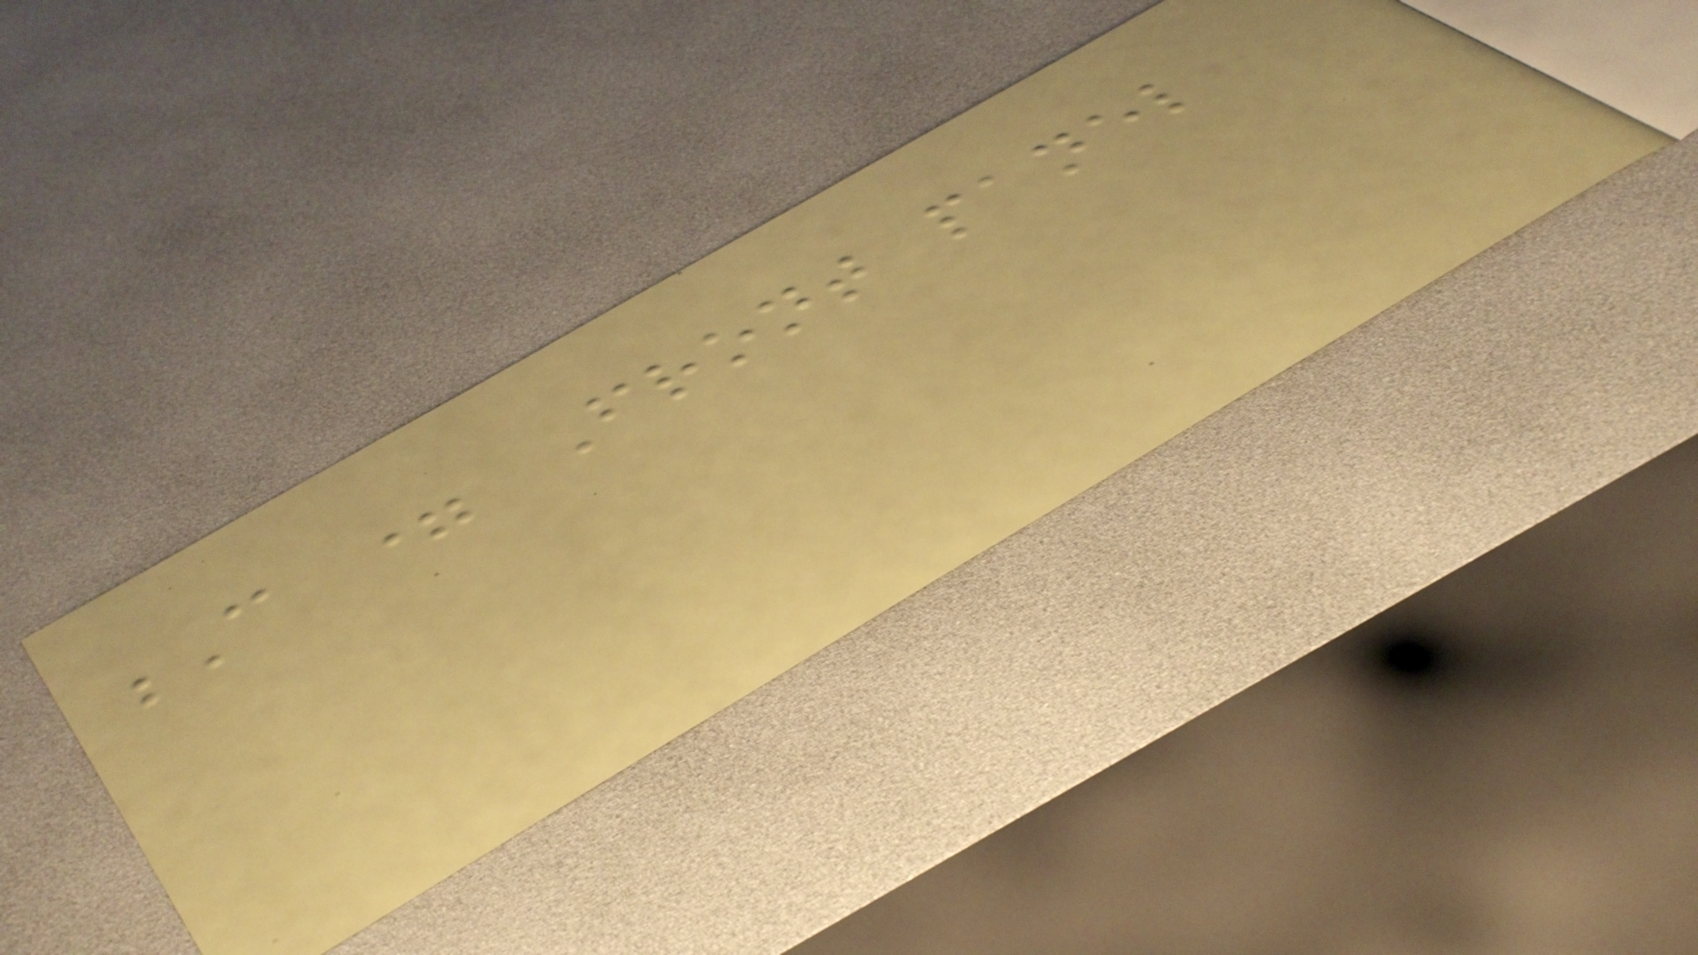C = Front panel
